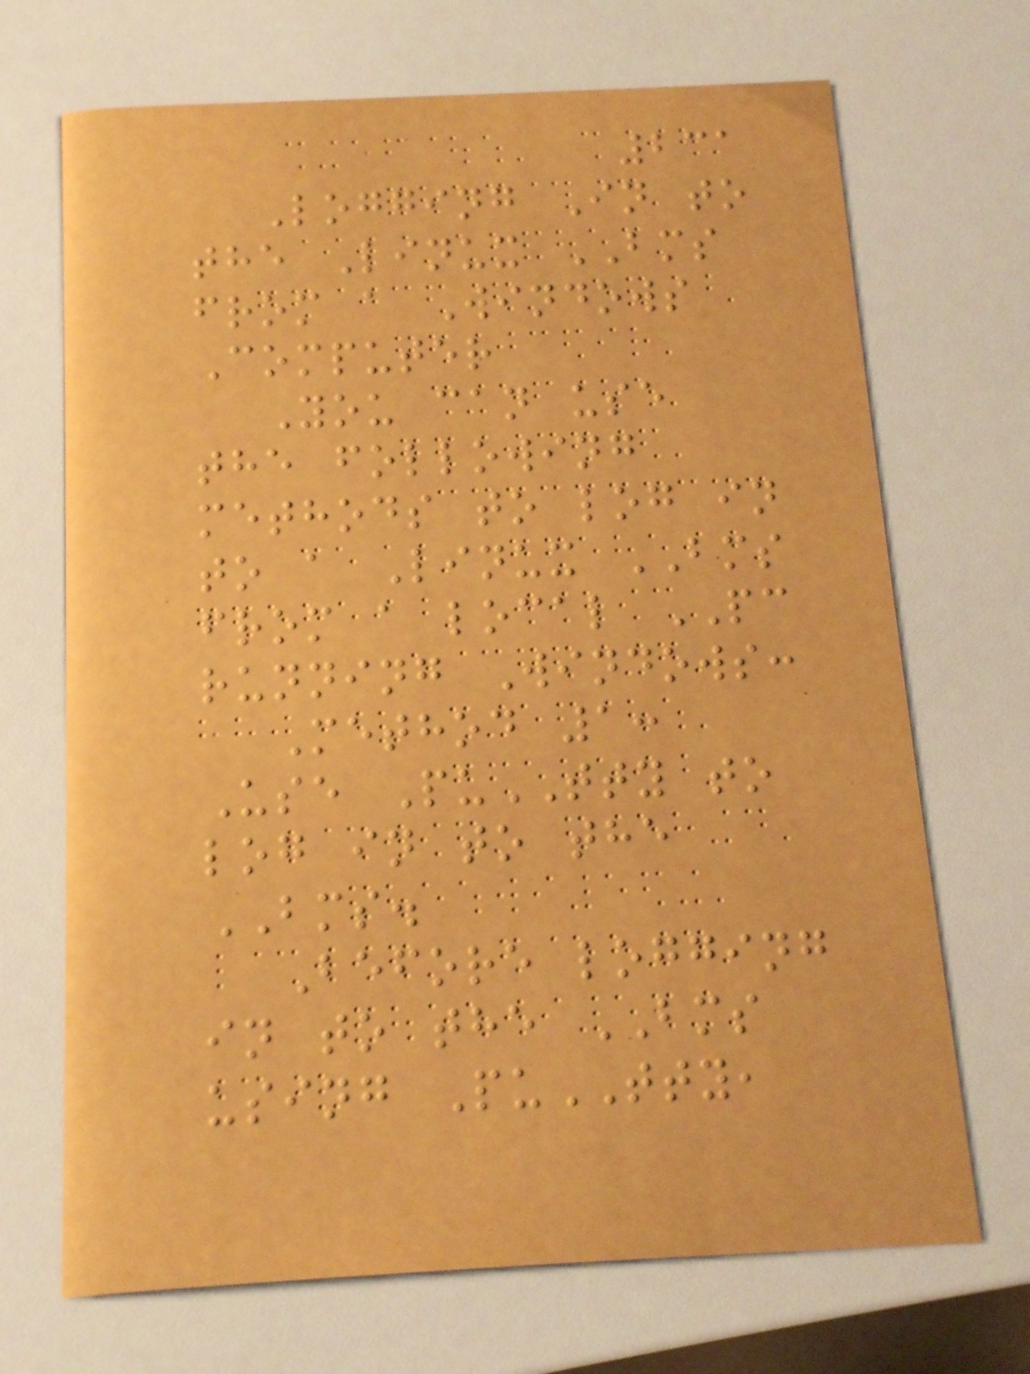231
Logging In to
the Linux BMS
from a Windows
Computer
You can use
the following
methods to log in
to a Linux BMS
from a local PC
running Windows:
Method 1:
Use PuTTY to
log in to the
BMS.
Before logging
in to the BMS
using PuTTY,
